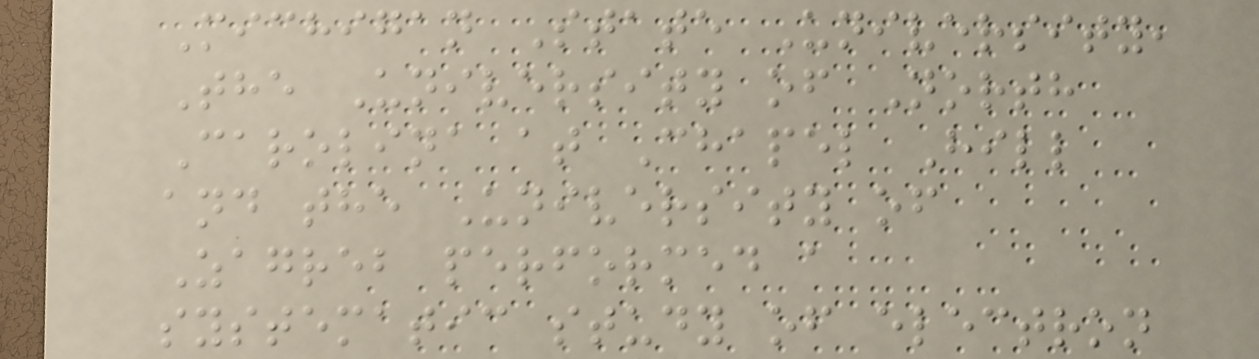Michigan State University,
The University of North
Carolina at Chapel Hill
and the University of
Zagreb performed a
systematic study of electron
